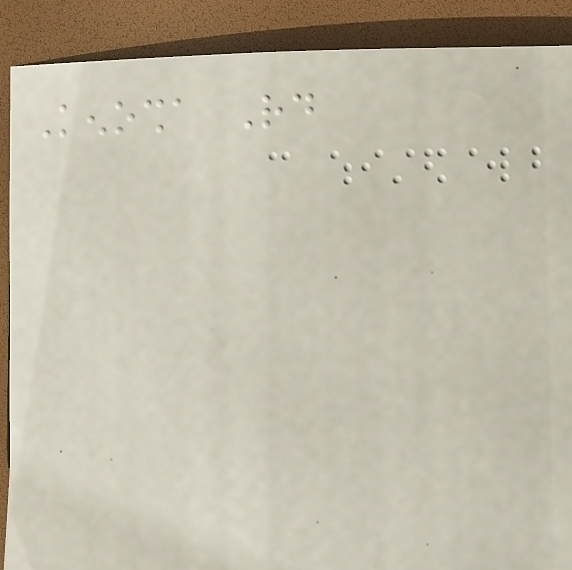Kenosha Rd
